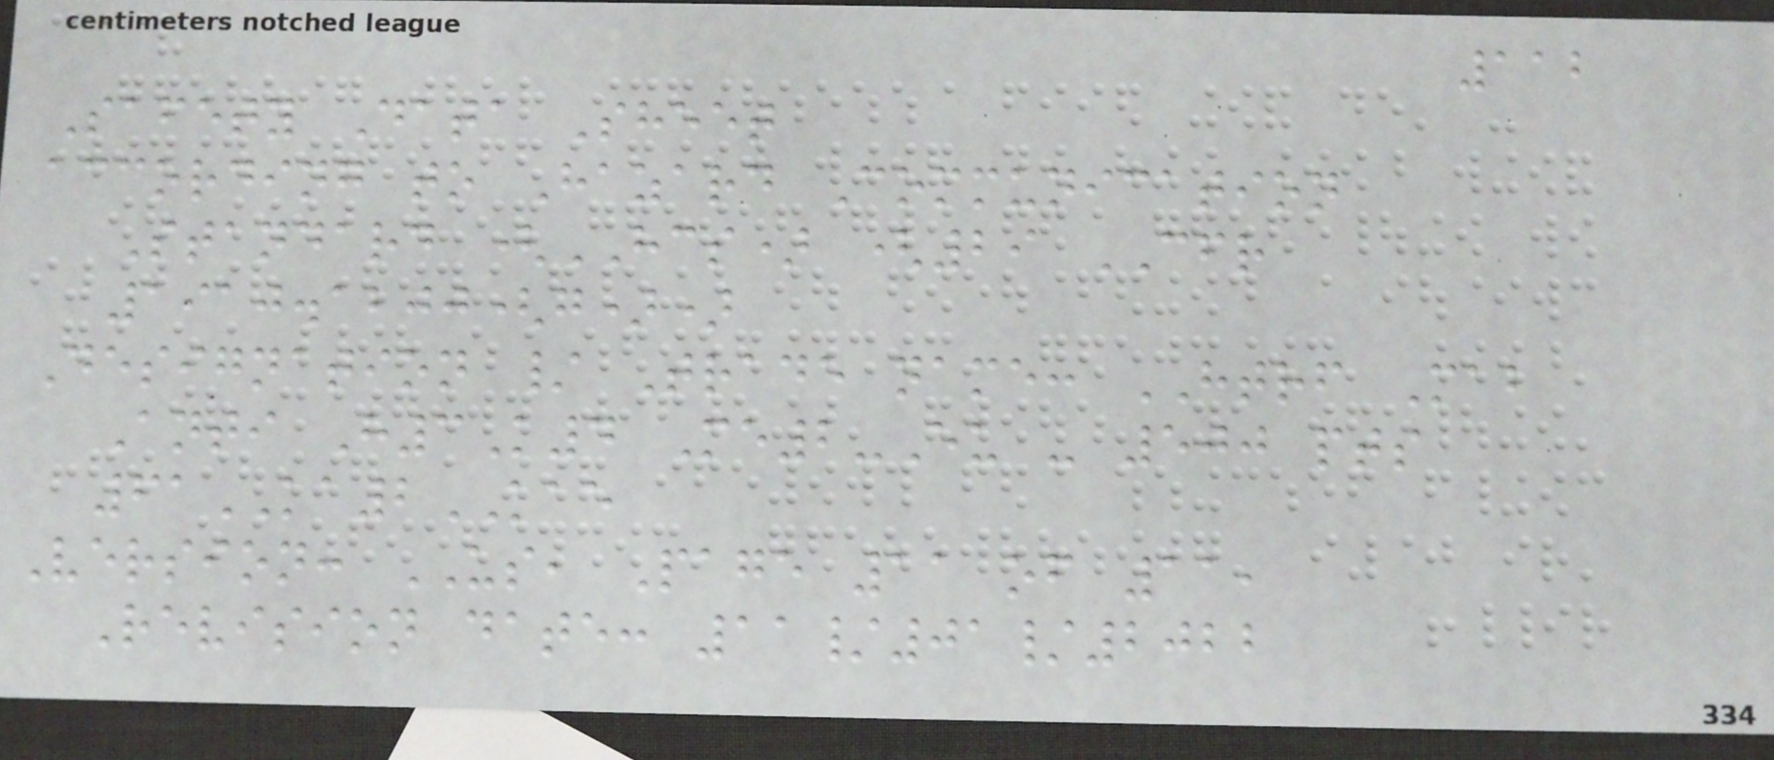112
Safety Data Sheet
according to Hazard Communication
Standard (HCS) (29 CFR
1910.1200(g))
Designation / Trade name: HTRF Mab
Anti H3K4 Me2-Eu - 500 pts
61KA2KAE
Version: US, Page 11 of 11,
Revision date: 11/01/2022
